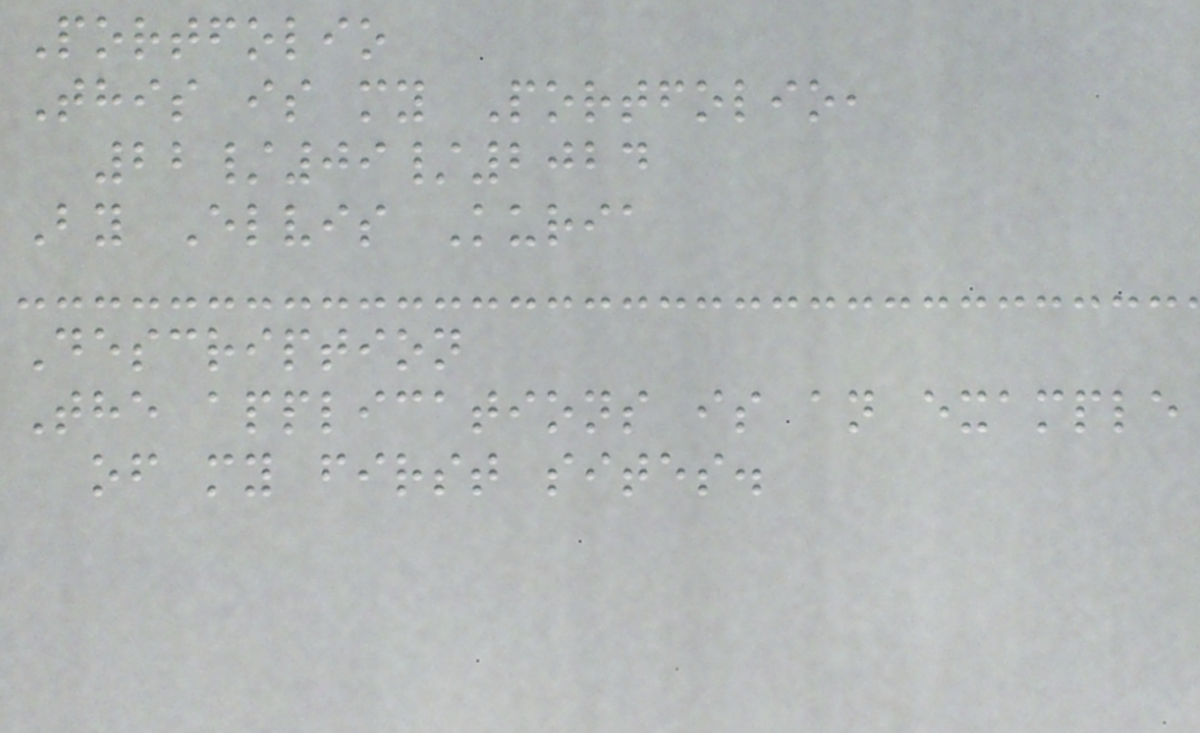Portfolio
This is my Portfolio,
22/09/2024
By Elvis Kuria
Description
The applications is an example
of my first sites.
